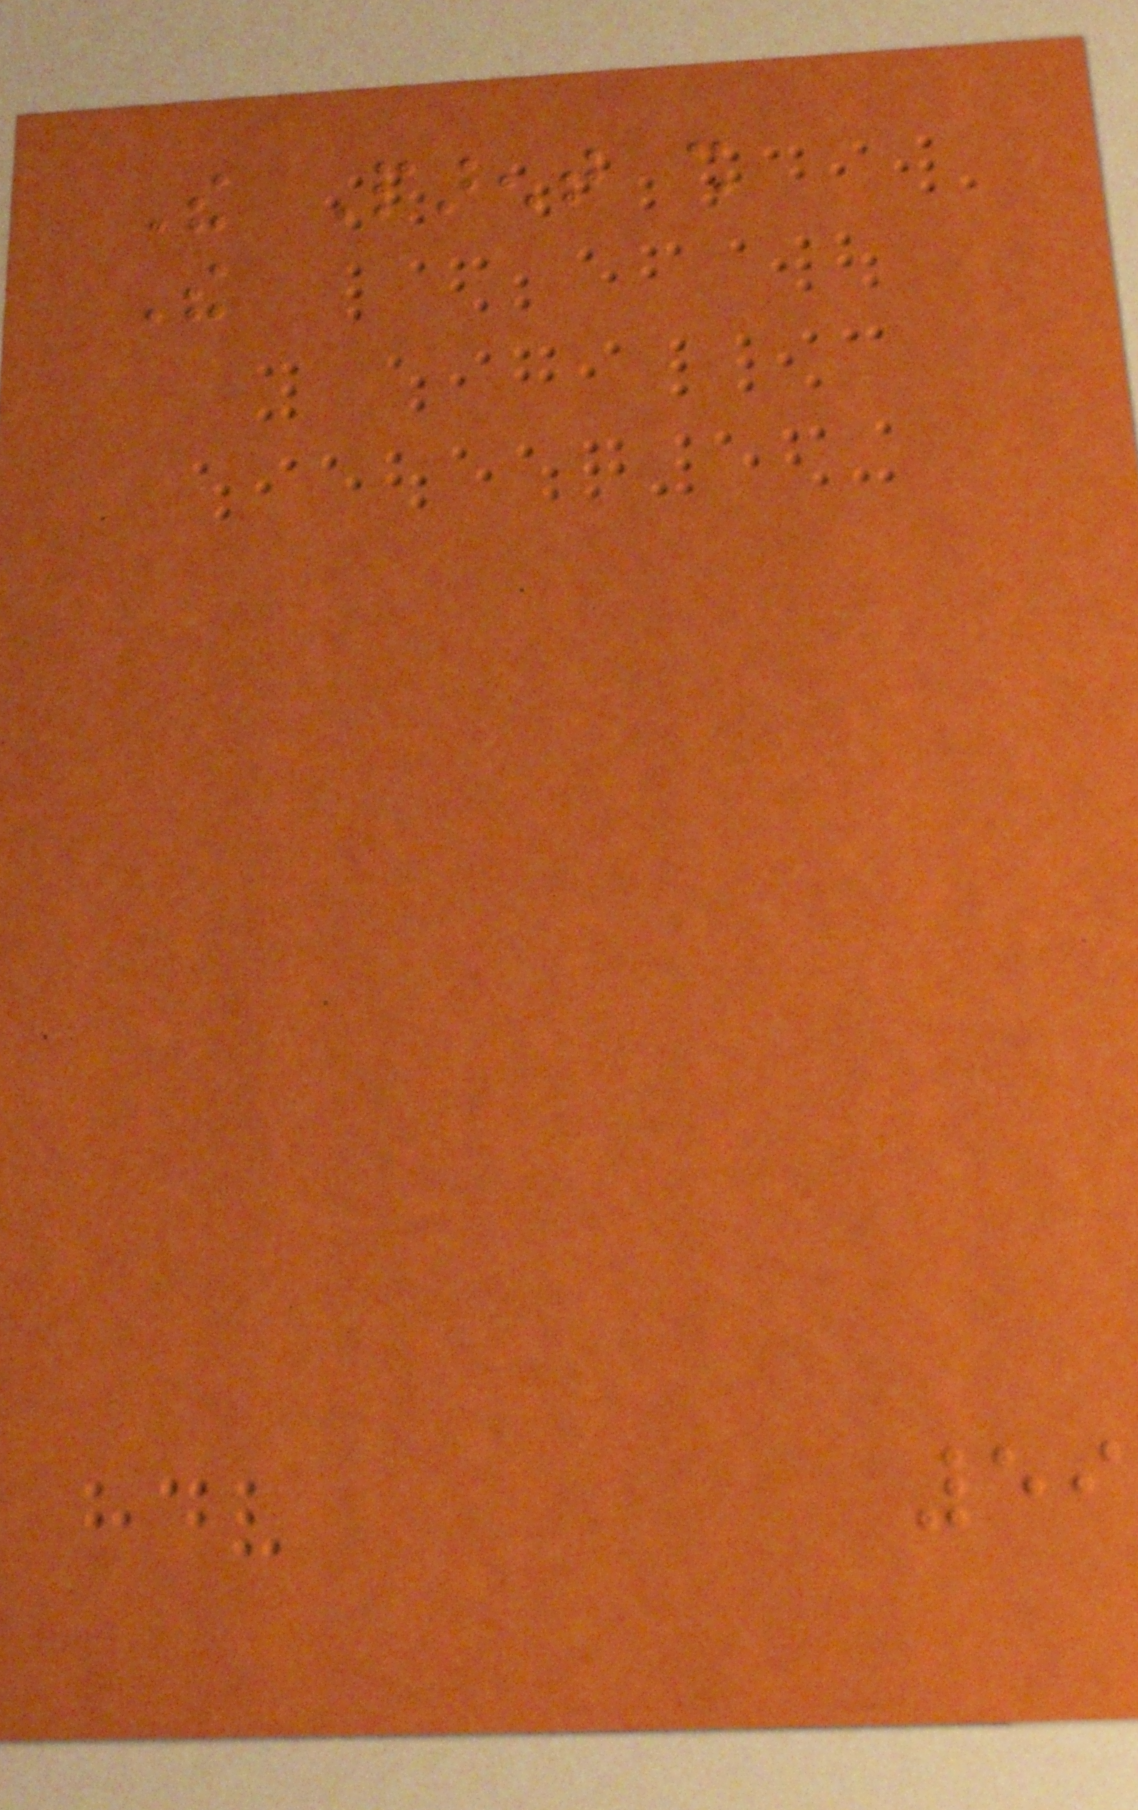The Parent shall
The
59
